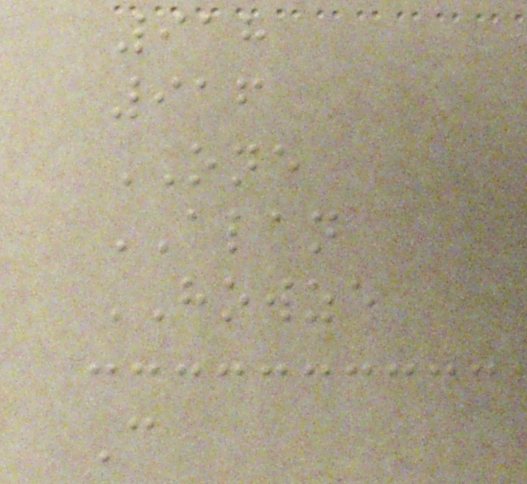918
916
ONE
ALAN
HOWZE
C
